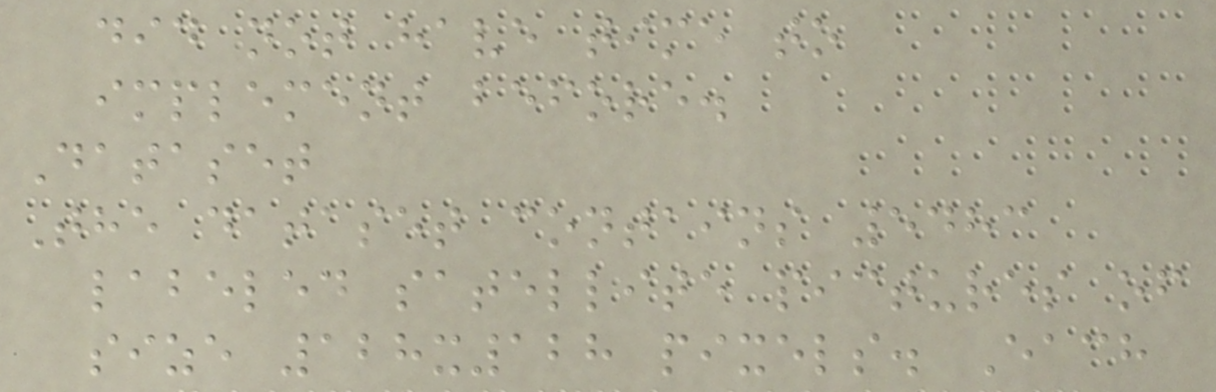did not have time to
implement before.
Dataset
The dataset contains 5483
labeled satellite pictures of
size 128x128 pixels. Each
